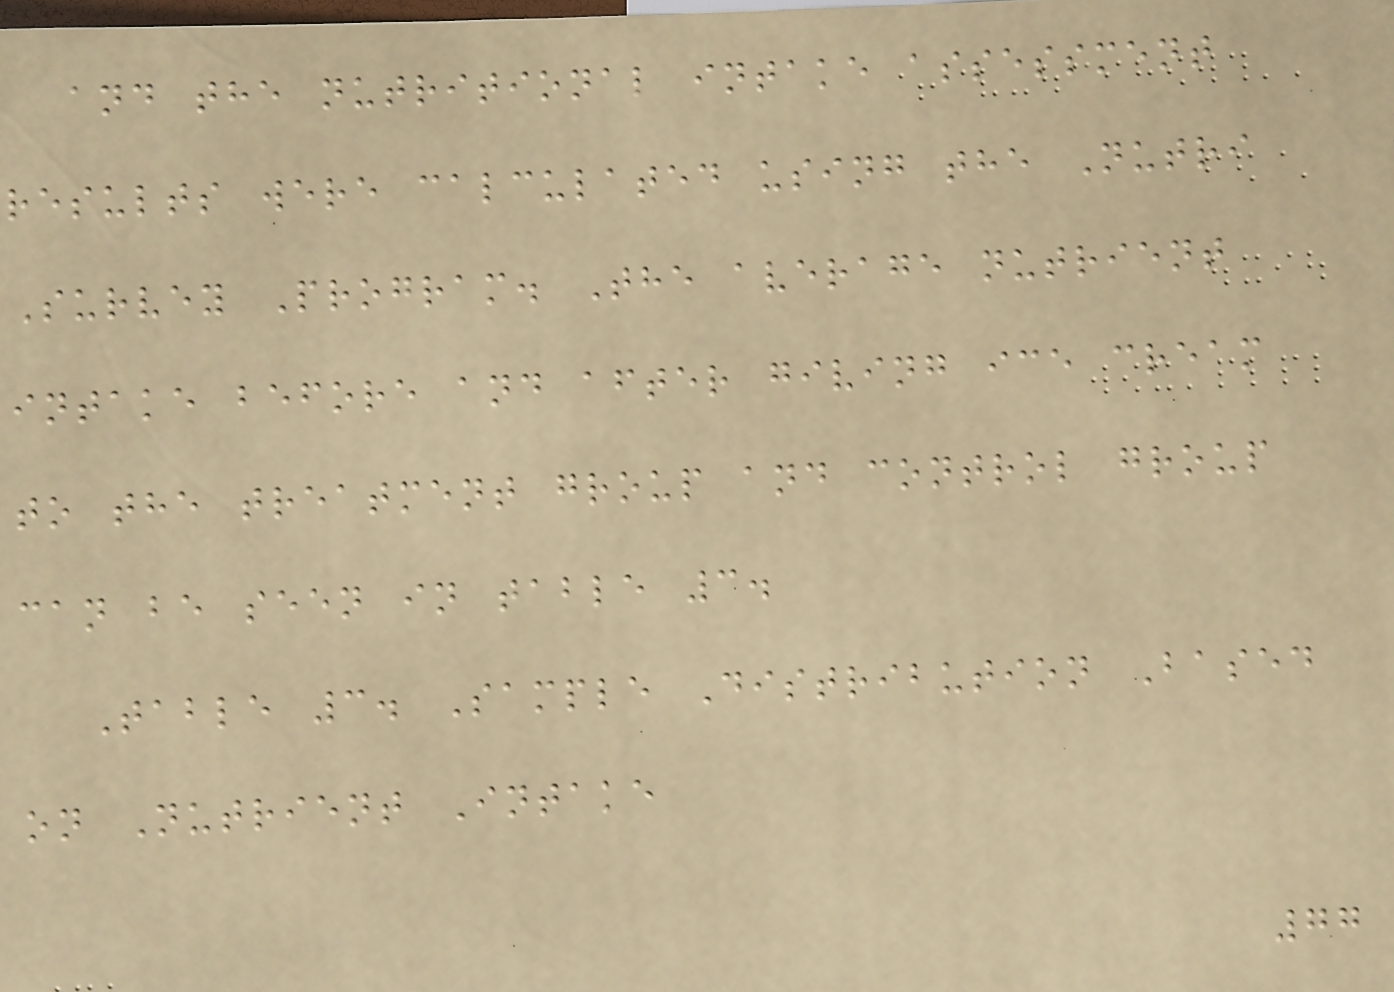and the nutritional intake assessment
results were calculated using the Nutri
Survey Program. The average nutrient
intake before and after giving ice cream
to the treatment group and control group
can be seen in table 3.
Table 3. Sample Distribution Based
on Nutrient Intake
77
